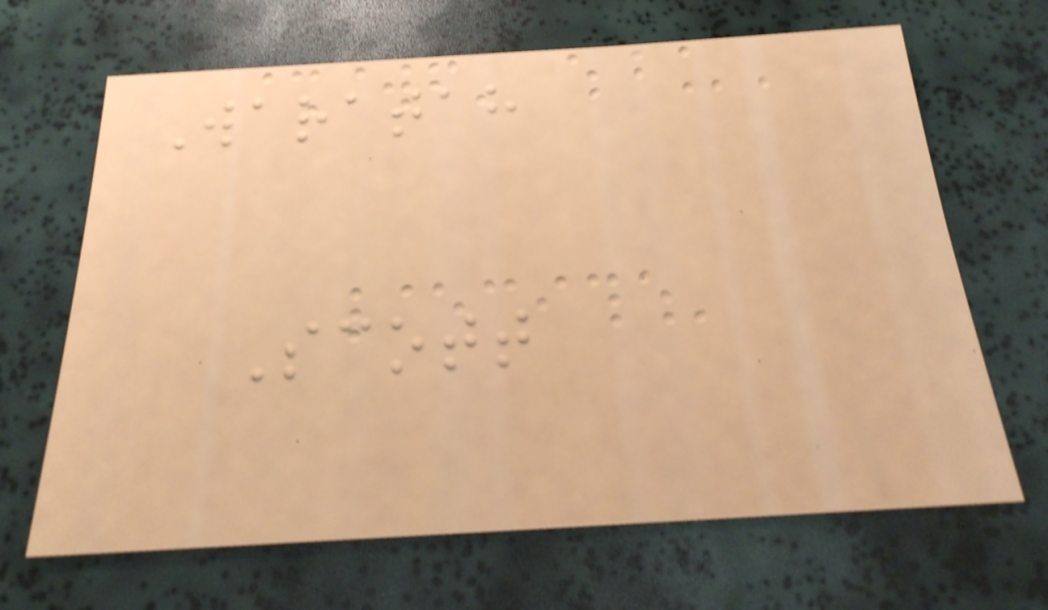Waratah
Scott
